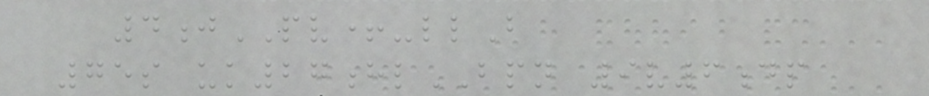4jPV+-llB
75s uk27hlBPN 9v6dp
